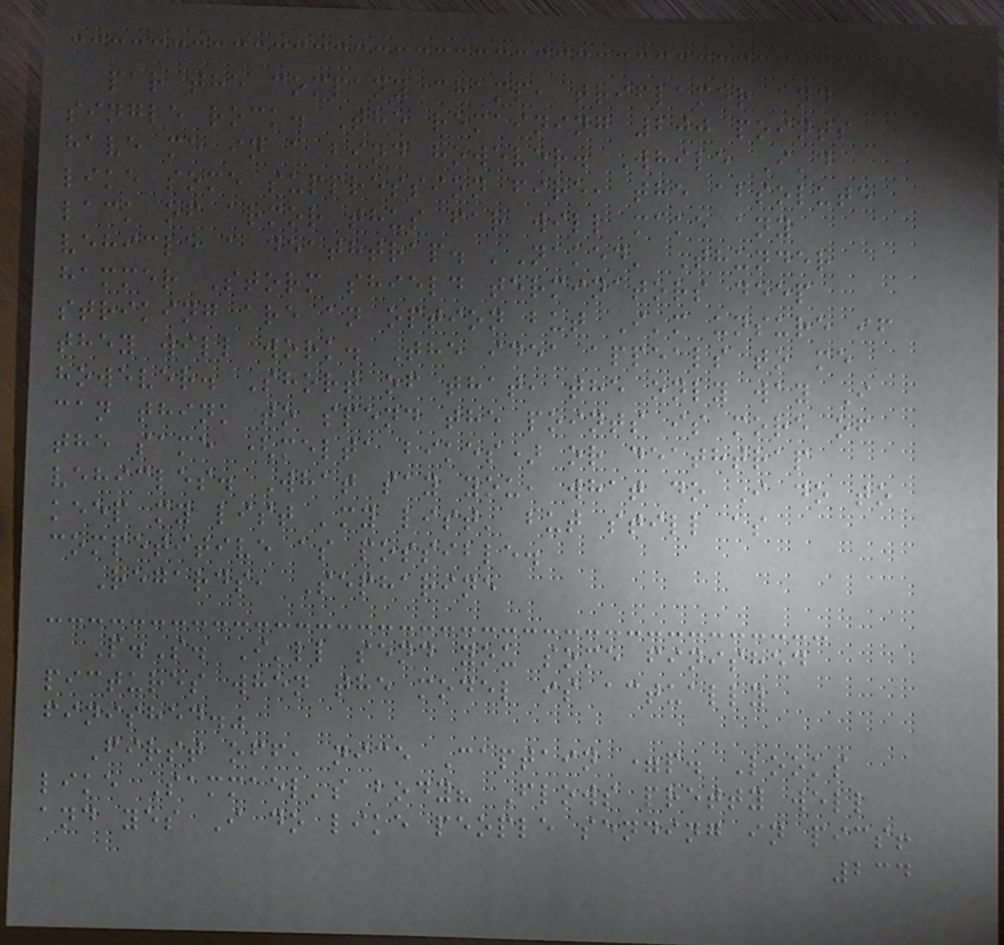par the company champ, triflamer and
single rock. The remaining 200 points
have me in a bind however. While I'd
like some suppression fire, the absolute
lack of armor thus far will make any
vehicle a deathtrap. 'Naked' Thunder
hammer Storm shield terminators deep
striking are an option but I'm unsure if
they will work. The idea appeals to me
however. Short of that, the only way I
can think to spend the points is more of
the same (melta bikes) or deathtrap
vehicles. What say you, what do I do to
keep my list 'my list' but still as
competitive as possible.
Regards, Sepharine
P.S. I'll send you some finished
pictures when the model is actually
finished."
First off, nice Captain =p. Looks
like Sammael's body? Flows pretty well
and yes I do like people sending in pics!
234
